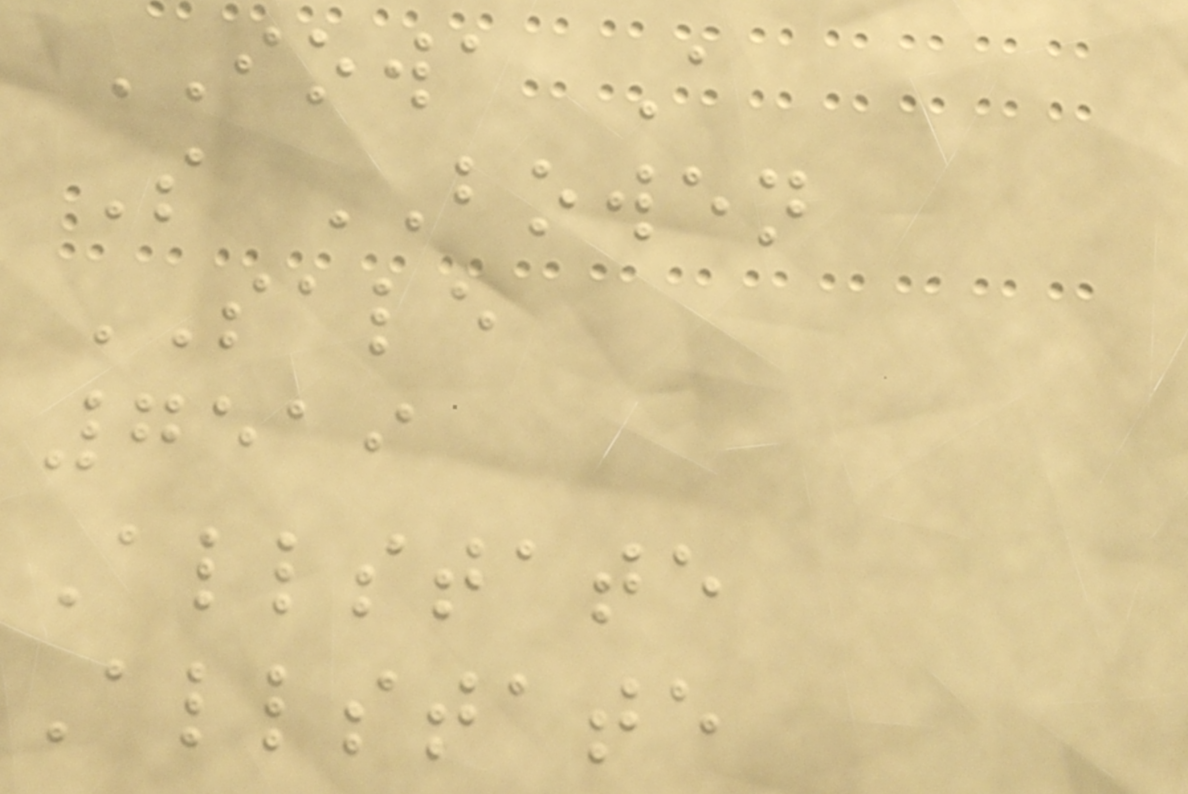IOWA A
S BOWEN
SALE
7519
Allstate
Allstate
